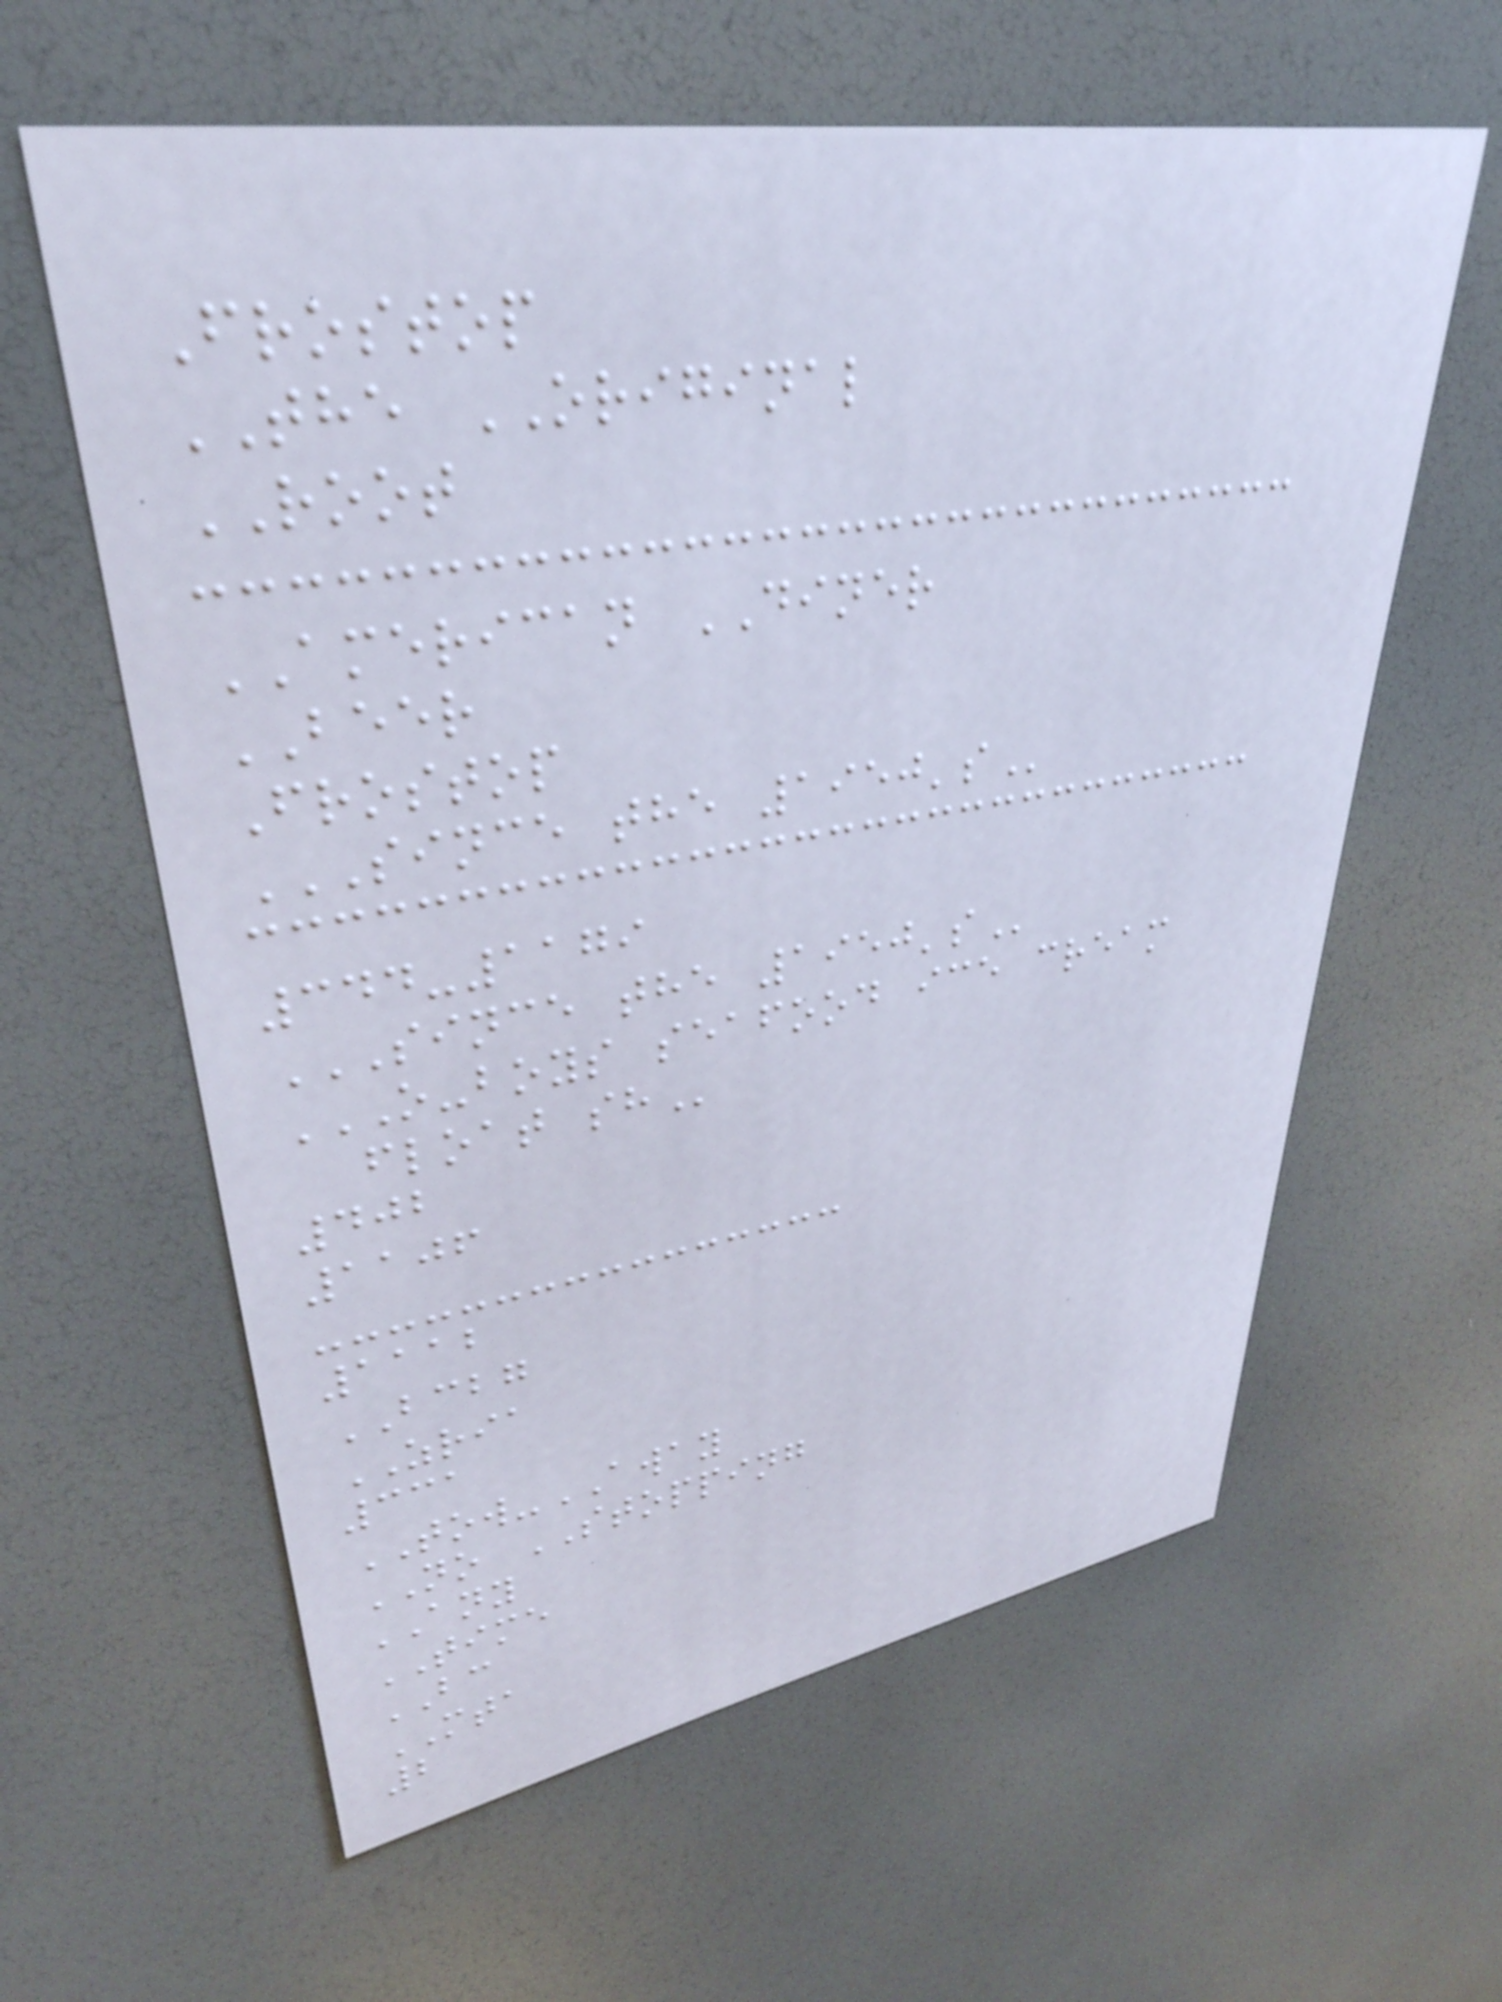Frostop
THE ORIGINAL
ROOT
AMERICAN DINER
BEER
Frostop
SINCE THE 1950'S
344-1179
SINCE THE 1950'S
O-BOYS SEAFOOD ICE CREAM
FLOAT SH
402
1106
1112
BCBG
ZRIA
331
TOW-AWAY
NO STOPPING
ANY
TIME
BC
MTA
2
